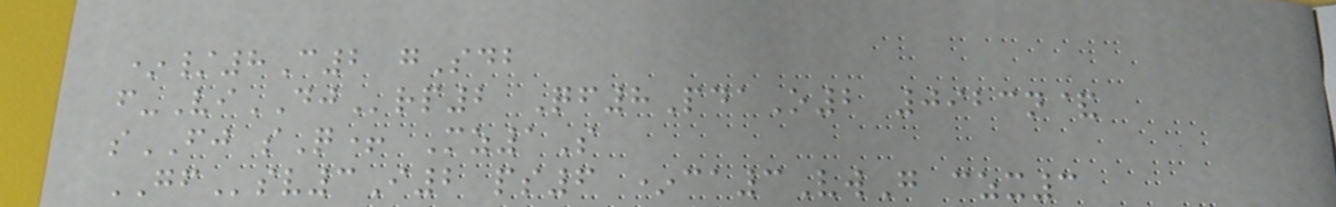*/8C2 gSdb
f-ViDJrp2 Qf8PdaO2 0923n&
sFJ sQ+ Mz1S
GFsv3I2 ps6 *ca3VwG czx3
